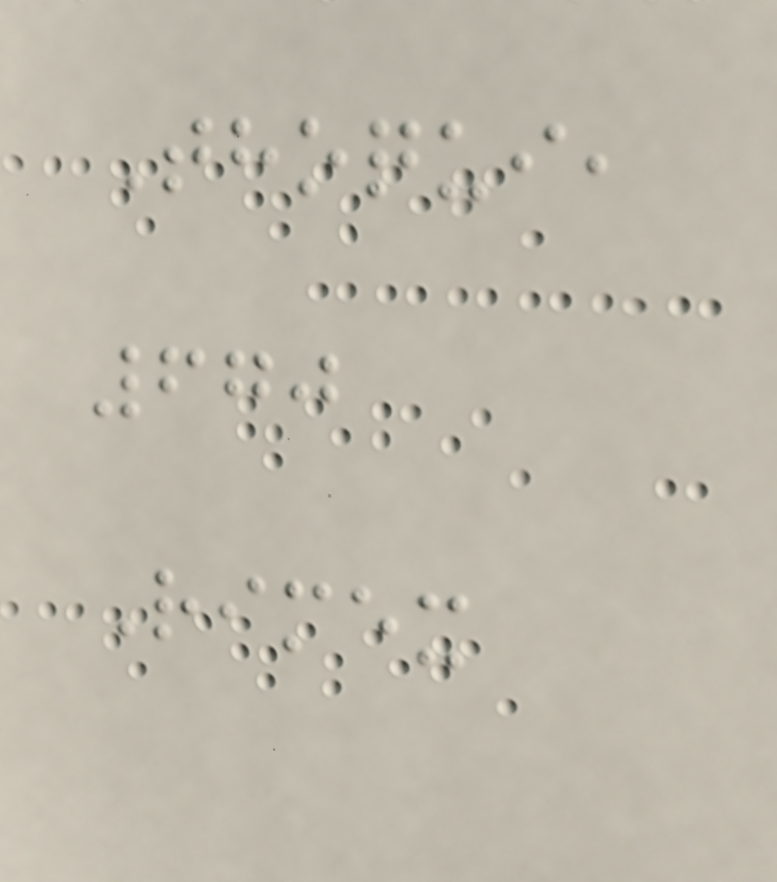Thoqui,
670
Rimex
